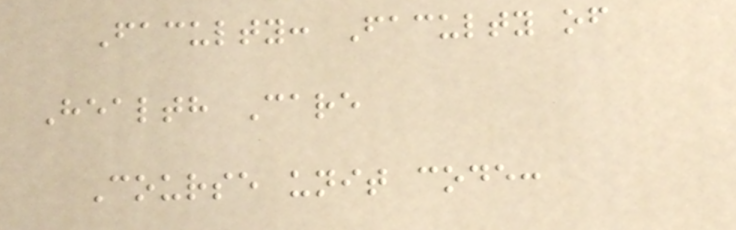Faculty: Faculty of
Health Care
Course unit code:
